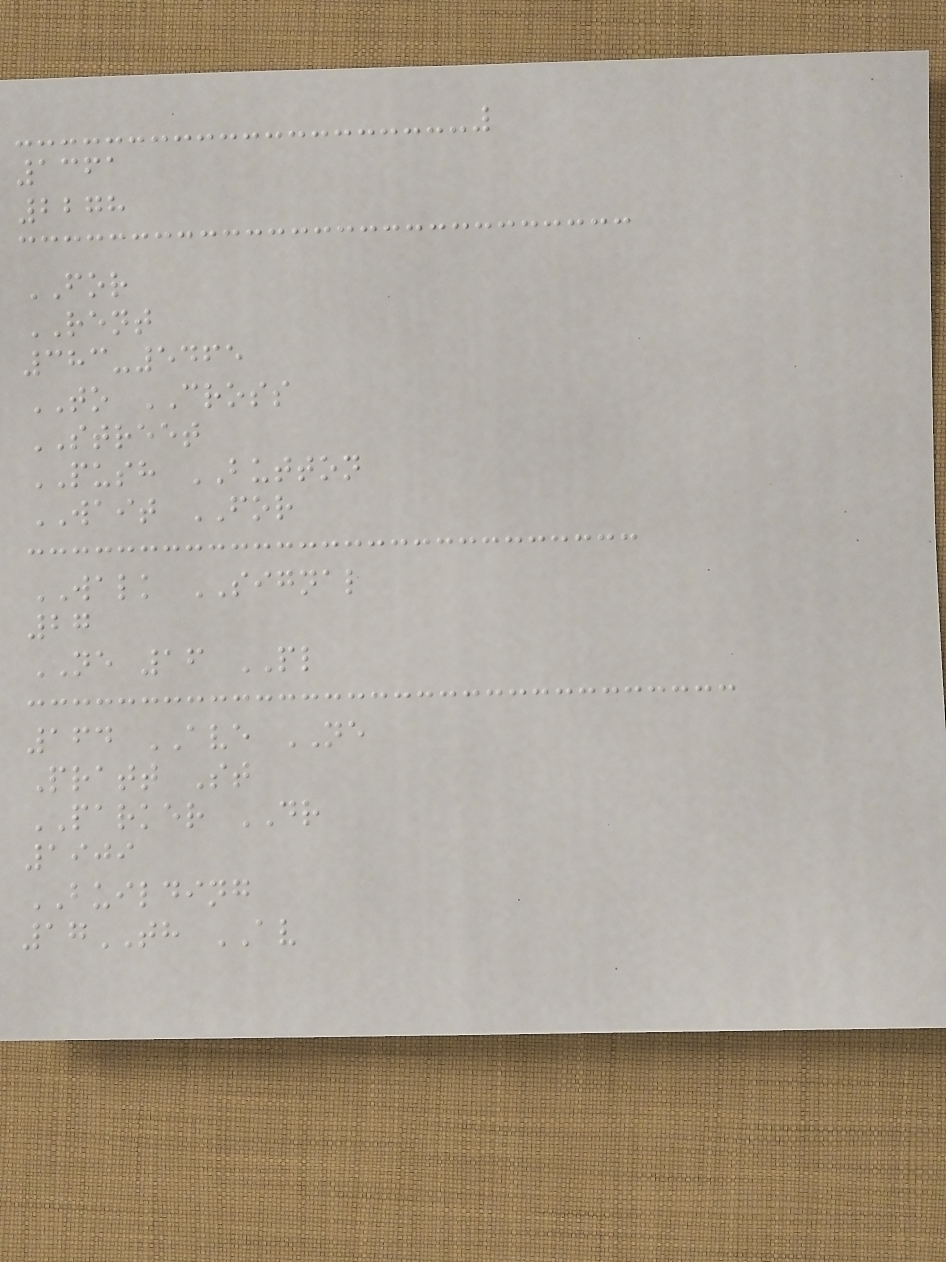1361
2278
FOR
RENT
383-5465
TO CROSS
STREET
PUSH BUTTON
WAIT FOR
WALK SIGNAL
27
NE 16 PL
164 AVE NE
Pratt St
PARKER DR
1909
BUILDING
17TH AV
